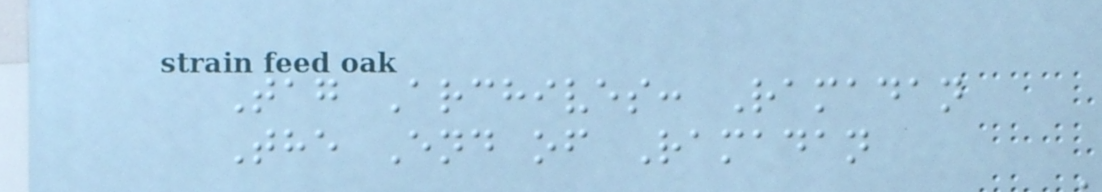Tag Archives: Ramadan
The End of Ramadan
